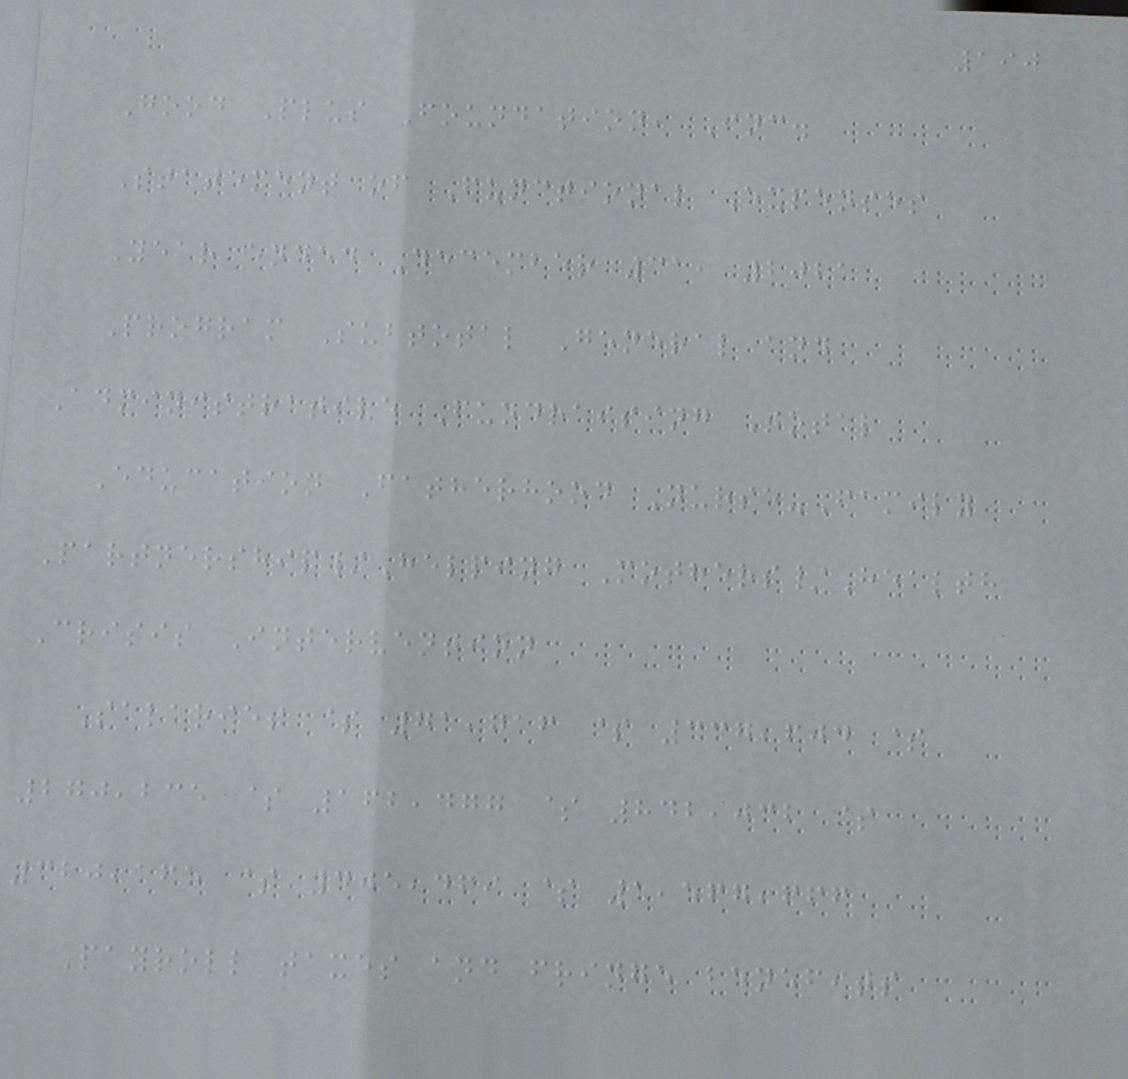190
Good Plus Foundation, Inc.
Statement of Functional Expenses
Year ended December 31, 2021
Program Subtotal General and
Administrative Fundraising Total
Education Fatherhood Nurse-Family
Partnership/Helping Mothers/Health
Crisis Intervention
Salaries $ 71,716 $ 337,604 $
270,235 $ 162,477 $ 842,032 $
320,165 $ 405,469 $ 1,567,666
Payroll taxes and fringe benefits
